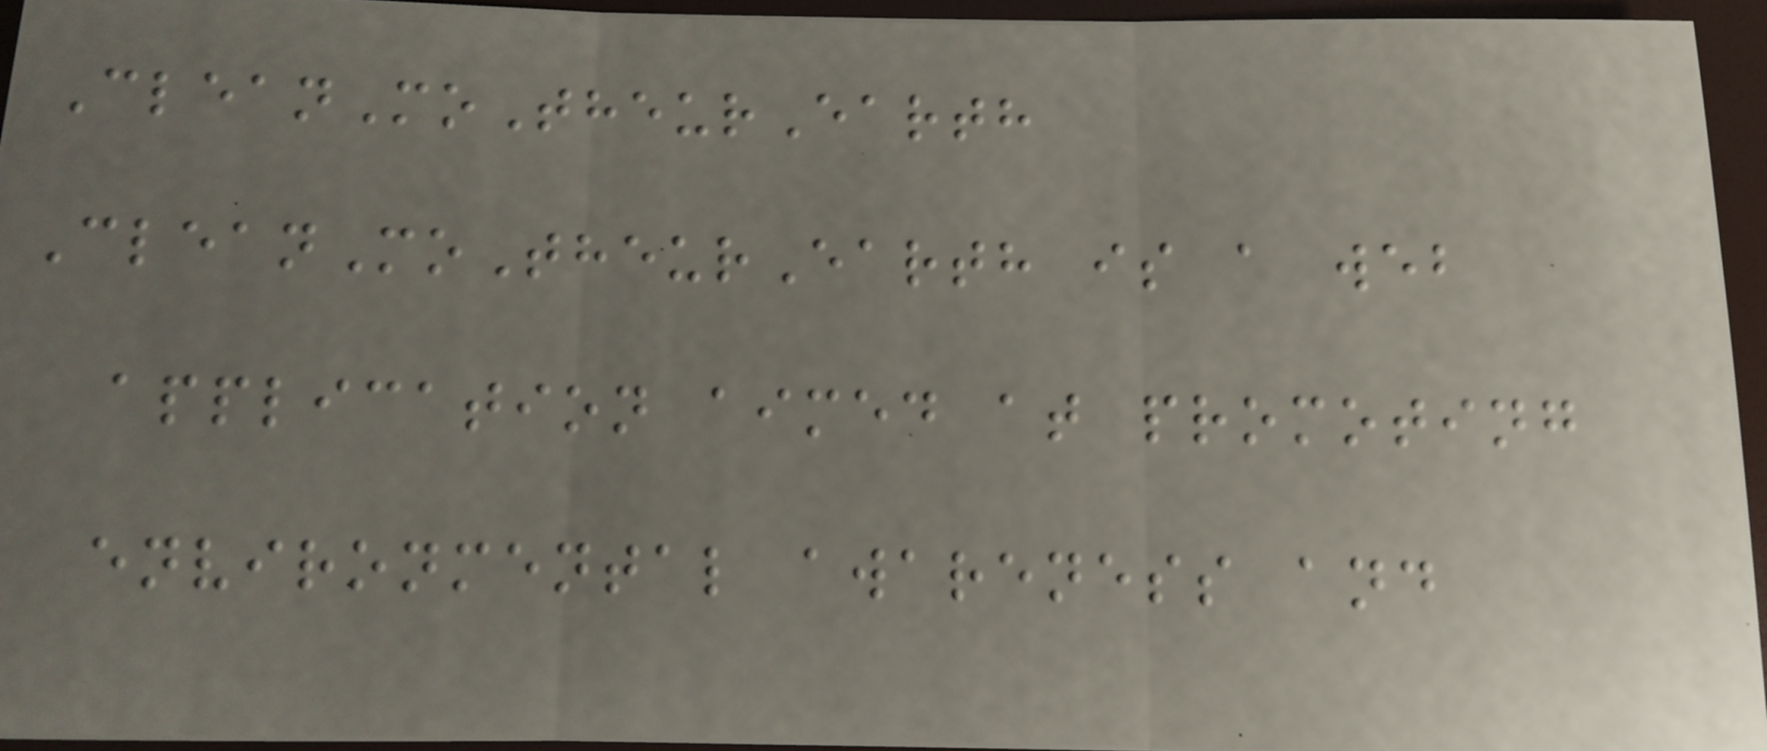CleanMoTheurEarth
CleanMoTheurEarth is a web
application aimed at promoting
environmental awareness and
